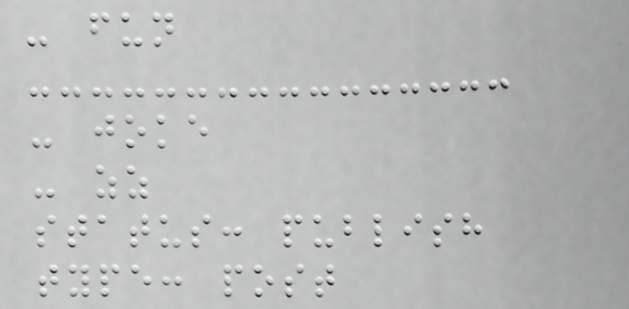- fun
- joke
- zz
status: publish
type: post
